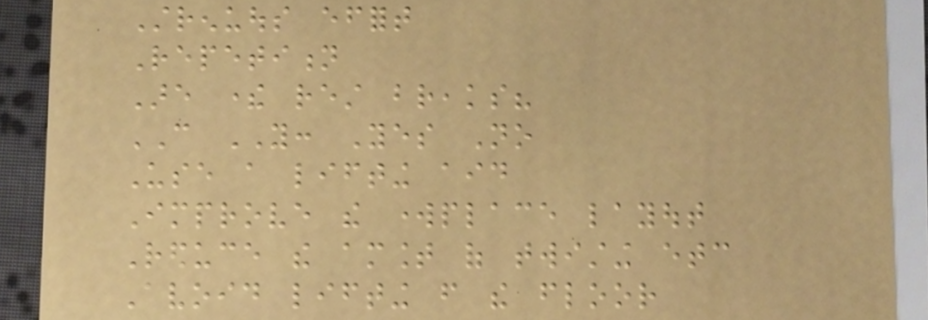Strenuous effort
Repetition
Are there rest breaks?
CAN YOU: Yes No
Use a lifting aid
Improve the workplace layout
Reduce the amount of twisting etc
Avoid lifting from the floor
